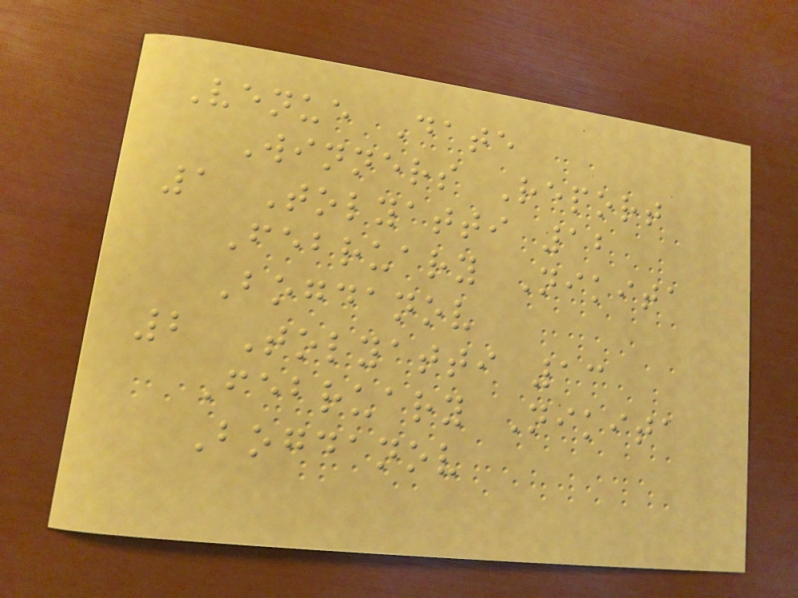Venue Date
Winners Report
1 Tolyatti 12
February Nikita
Bogdanov
2 Tolyatti 13
February Nikita
Bogdanov
